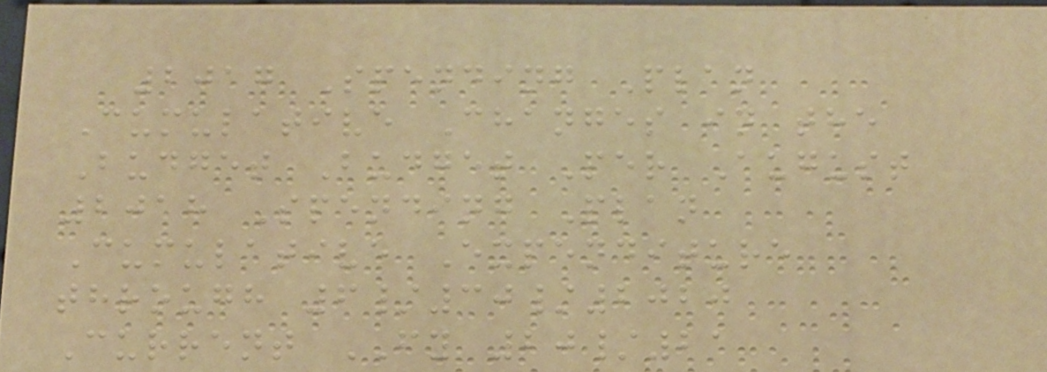2017 Spending Plan
Cumulative Changes in the
Budget Budget Per August
2018 Spending Plan
Cumulative Expenditure
through 6/30/2020
Current FY 20/21
